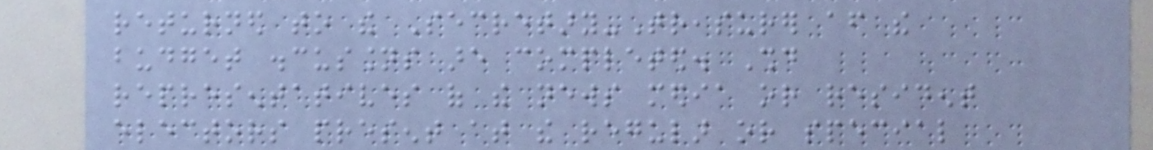returned to the Secretary-Treasurer after the
budget discussions are completed. Should
representatives of the news media or resident
electors present at the regular or special
